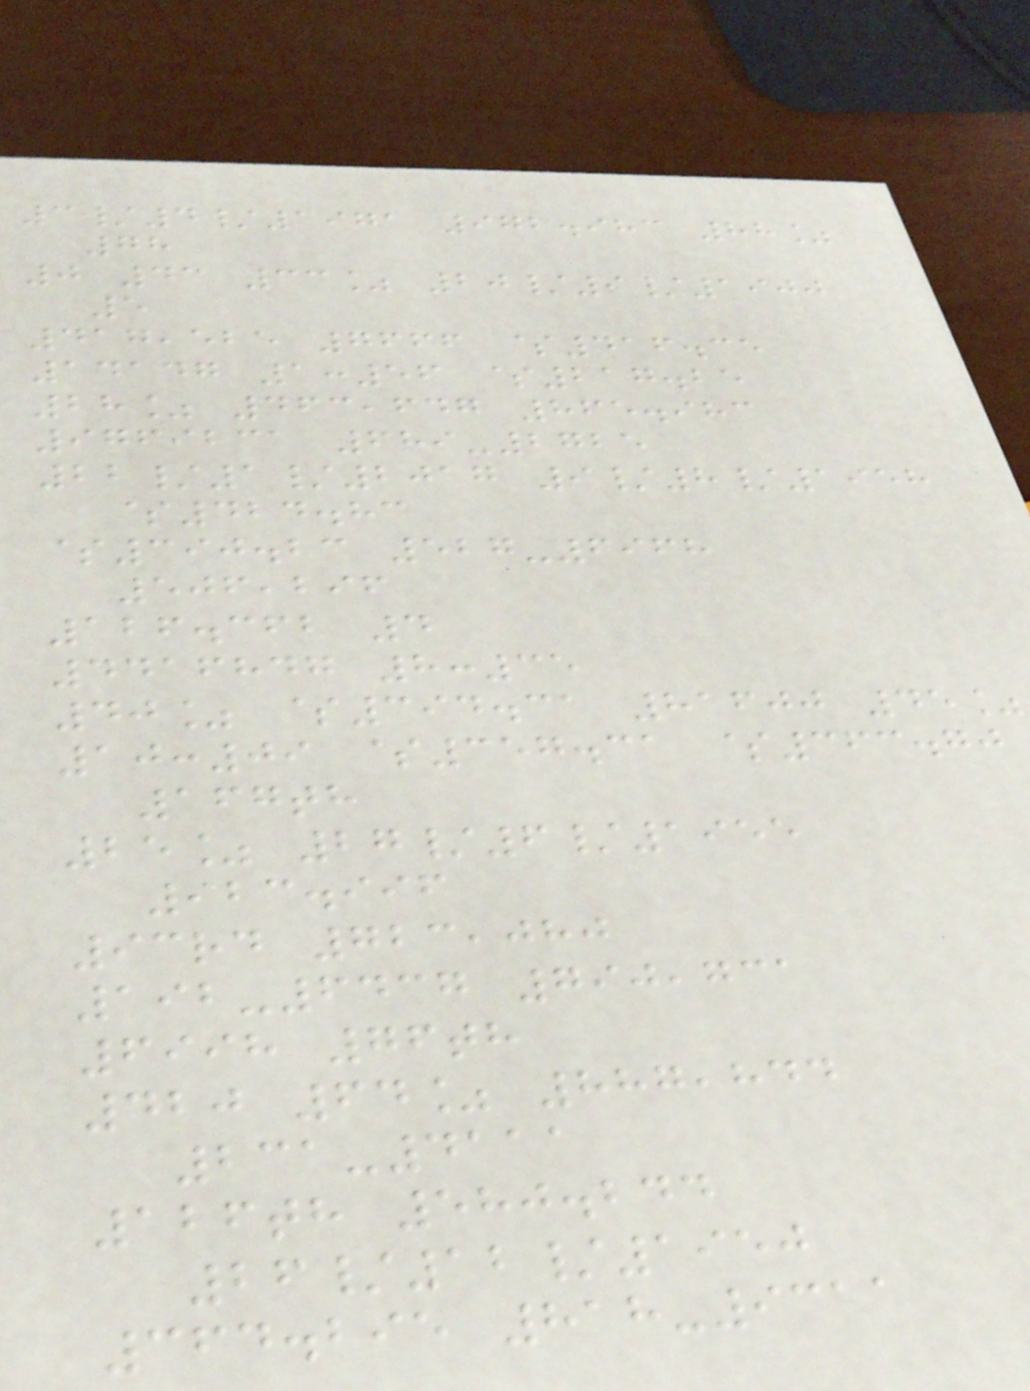3/4/1971 972.983 88%
78
0 43 33% 20/9/1900
5
417,525 7666 $416.35
14147 1:56 $217.25
28% 463,647 865.983
9769231 689-2725
22/1/2017 9/8/1958
$424.83
$390.23 527-6968
506,296
126.362 4
4416847 8:35
40% $394.31 81600 45%
10:09 $357.31 $363.70
167th
25% 27/6/1955
923.996
93rd 723,080
192-6437 790,731
6998 76th
420 64% 887,844
231-4111
126th 580.244
26/12/1950
364.295 818-9311
